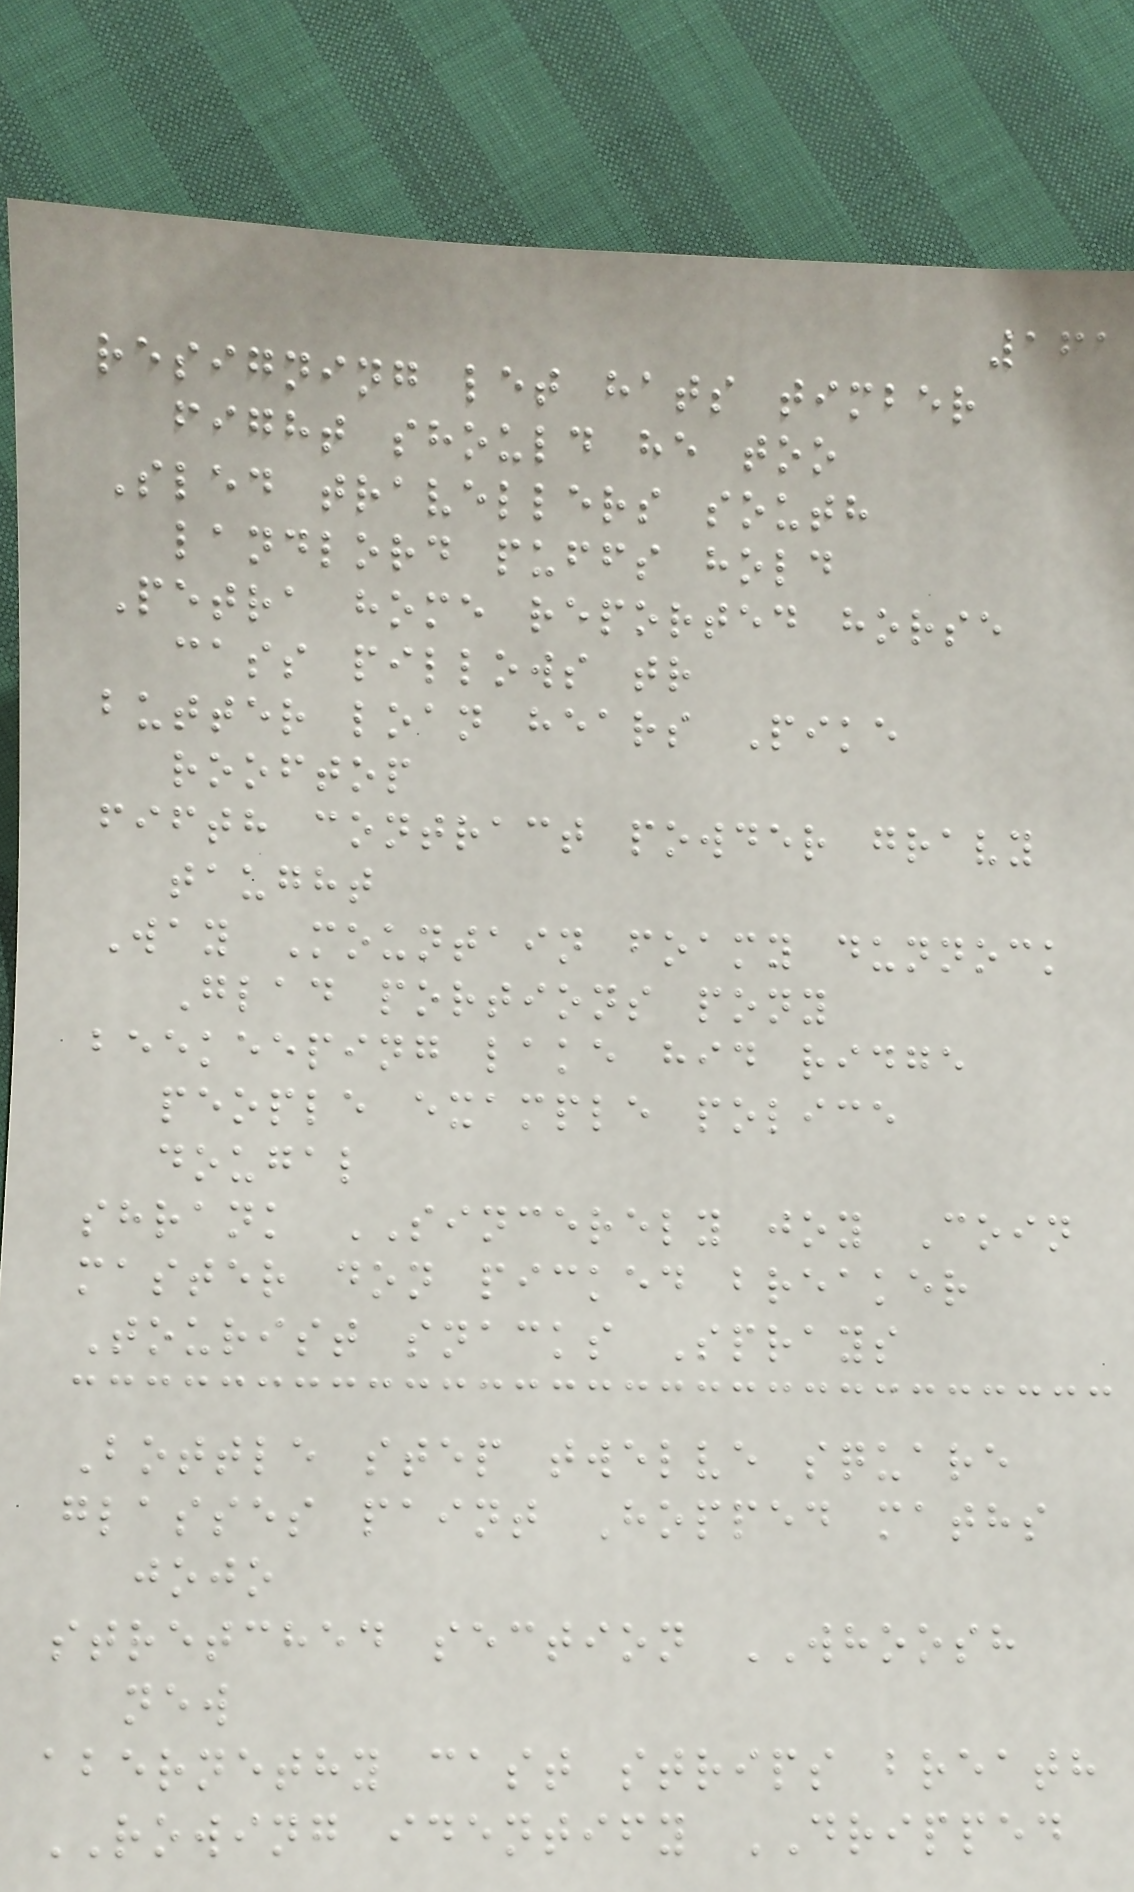161
resigning let hats timber
fight should he too
Sled travellers south
landlord puffs hold
Petra home reported horse
cass pillows tr
butter loan hears Pike
rooftop
fifth contract powder gravy
taught
Way Mountain foamy dunnock
Glad portions pony
beekeeping lake hid ridge
people example police
dougal
shrank SINCERELY joy Coin
master don picked breaker
Tourist snacks Sprays
Bottle step twelve square
glasses paint Hopped maths
jojo
stretched section WHOOSH
new
abernethy cast strips breath
ROWING identify DRIPPED
